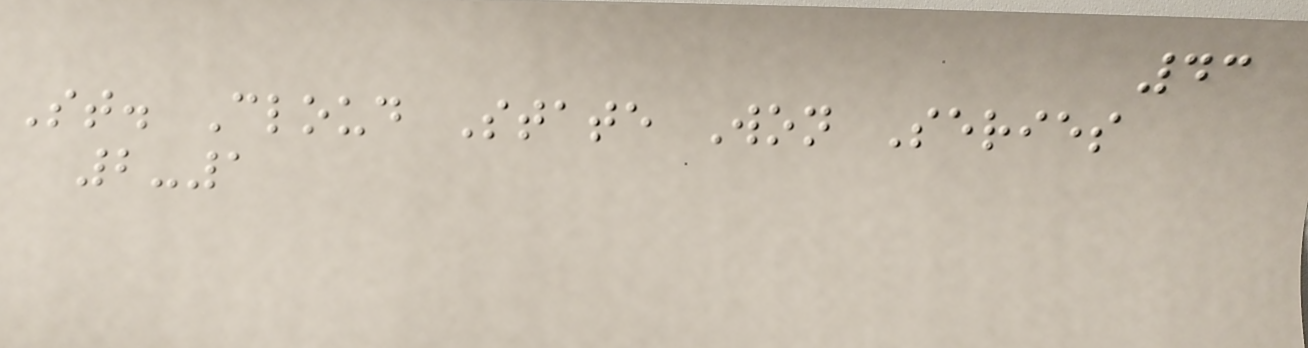43
St. Cloud State Won Series
2-1
